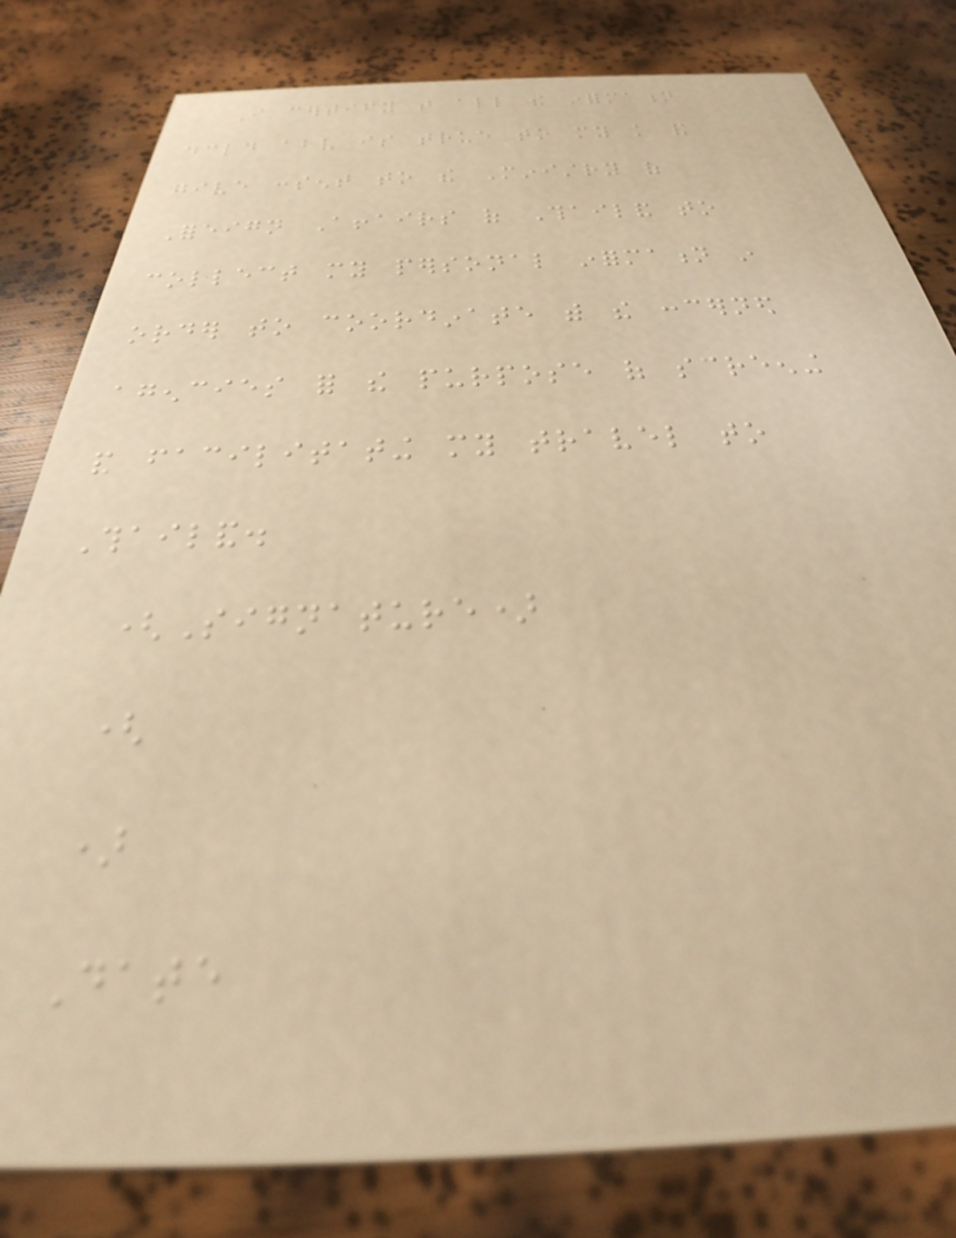I certify that all the information
declared above is true to my knowledge and
give consent to the Ministry of
Foreign Affairs of Thailand to
collect my personal information in
order to coordinate with the concerned
agencies for the purpose of screening
and facilitating my travel to
Thailand.
(Signature)
(
)
Date
